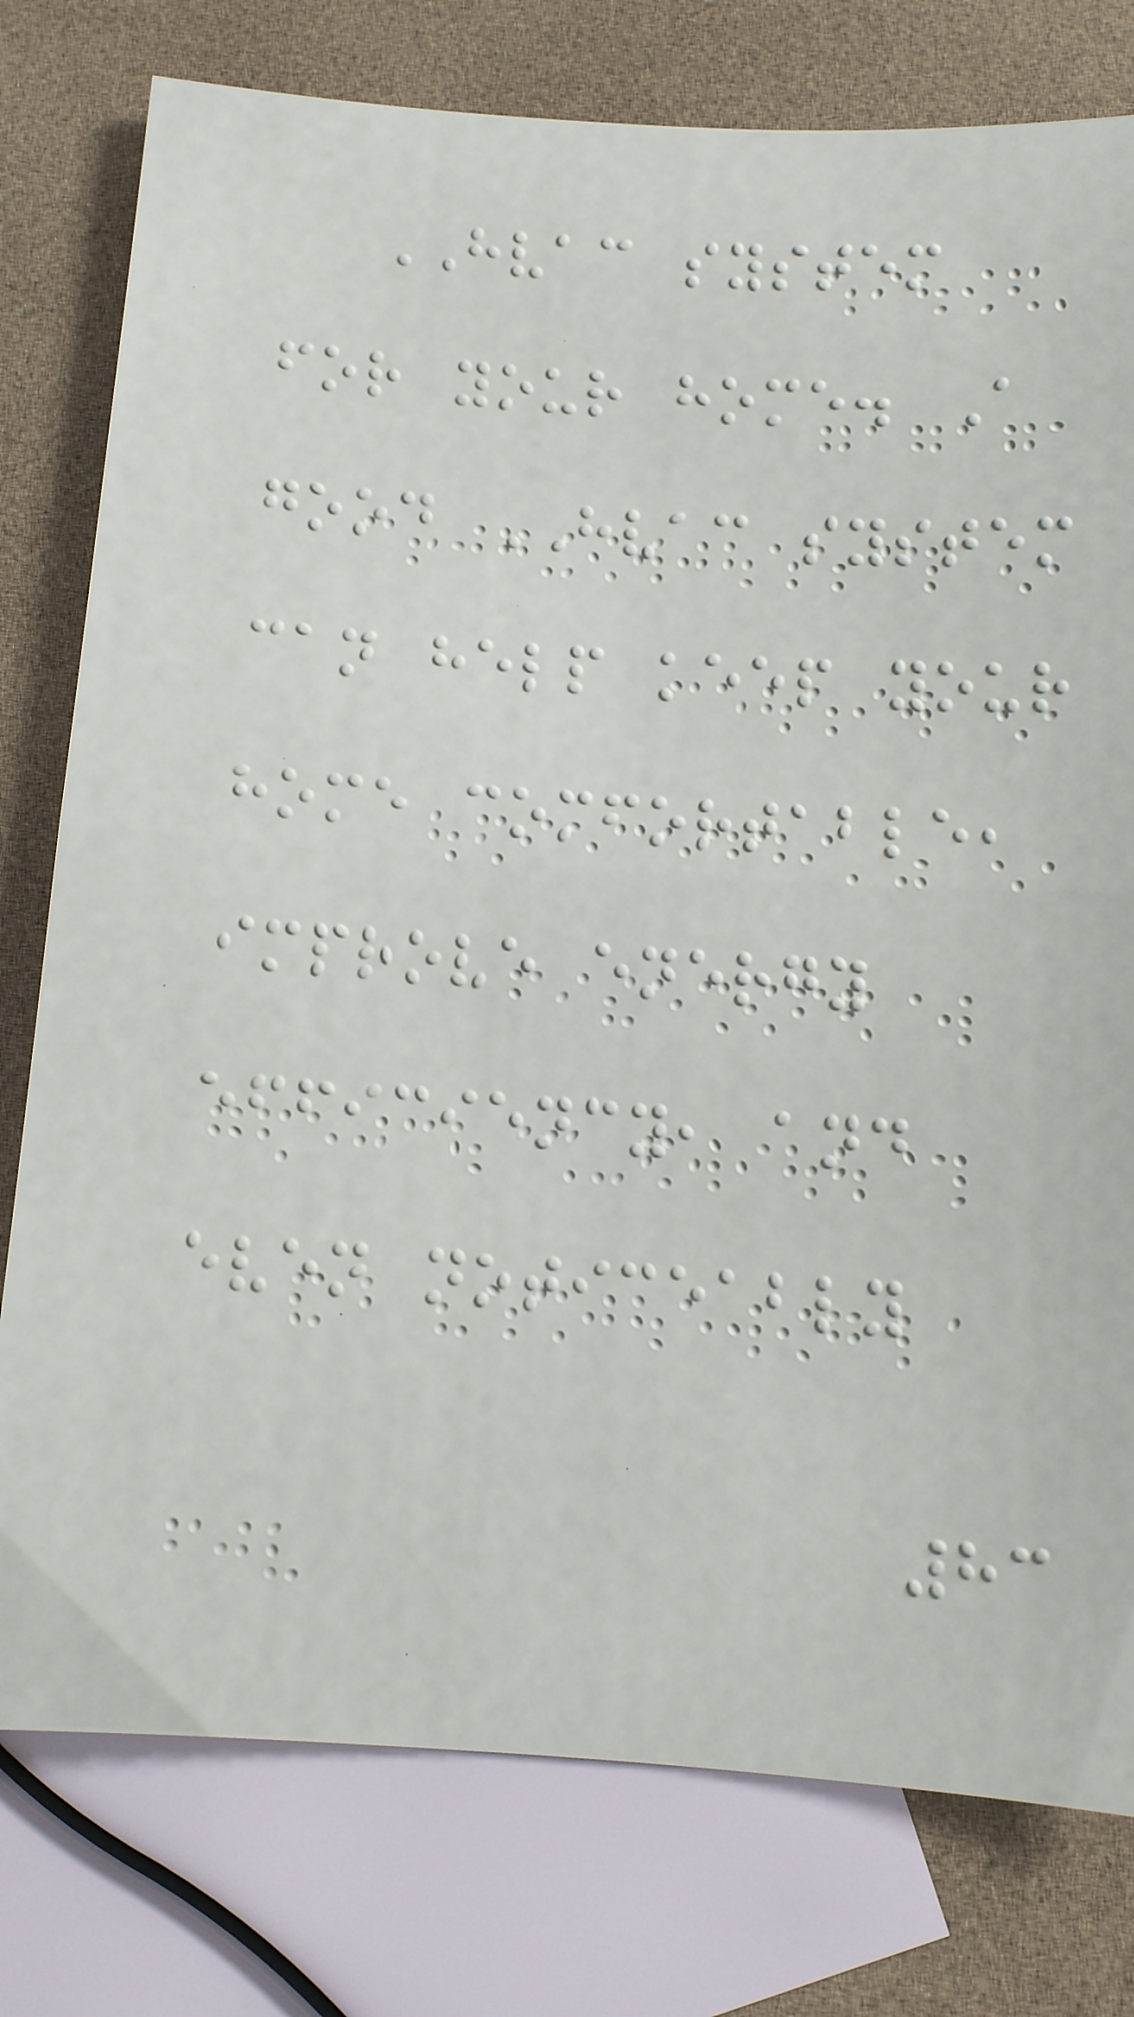HVAC system
for your home. A
good HVAC system
can help keep your
home comfortable,
improve energy
efficiency, and
even noticeably
83
